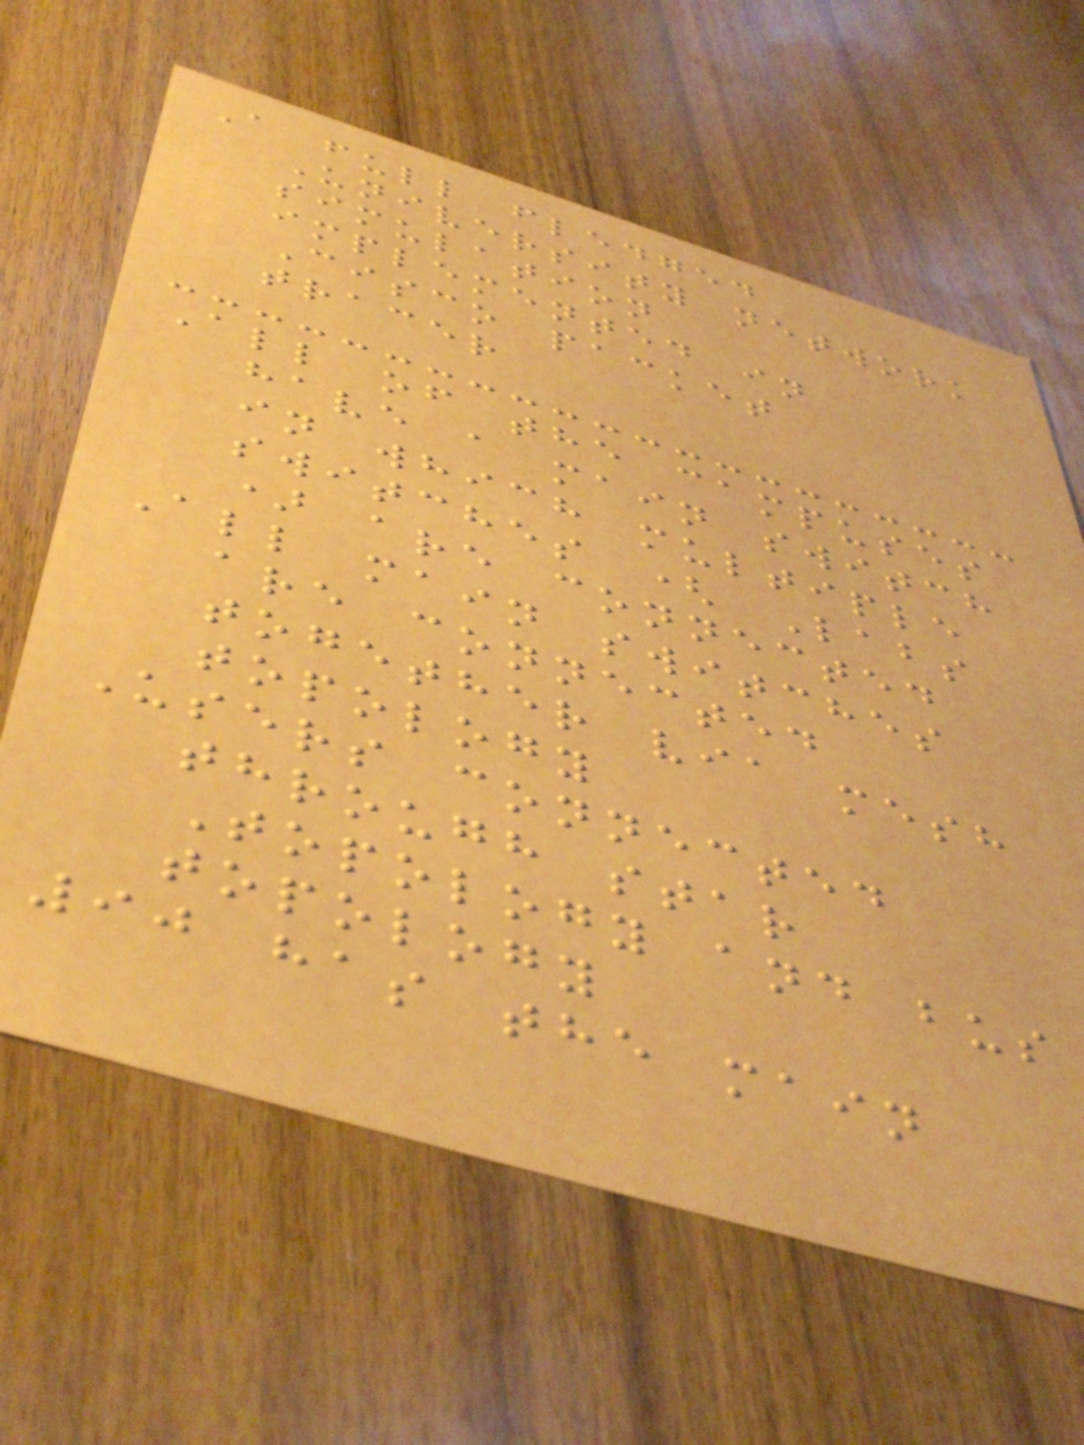A full fledged
University network
simulation
implemented in
Cisco packet
tracer
All of the campuses
have a main switch
in which multiple
switches ( Labs
) are connected
All main switches
are connected
together via mesh
topology
Users connected
through star
Topology and bus
topology
90 has the main
